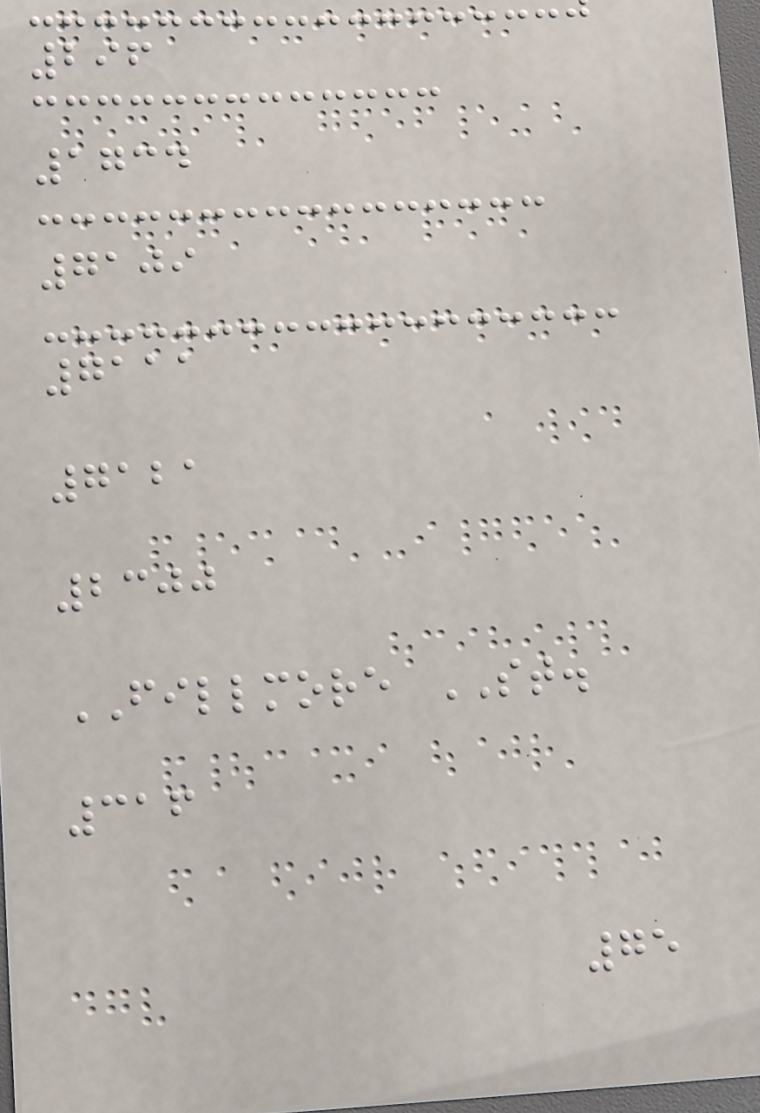296
1734
7109
7111
7121
2300
FILLMORE ST.
316
75
